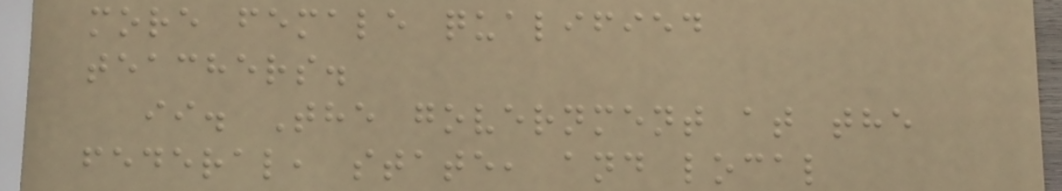more female qualified
teachers.
ii. The government at the
federal, state, and local
